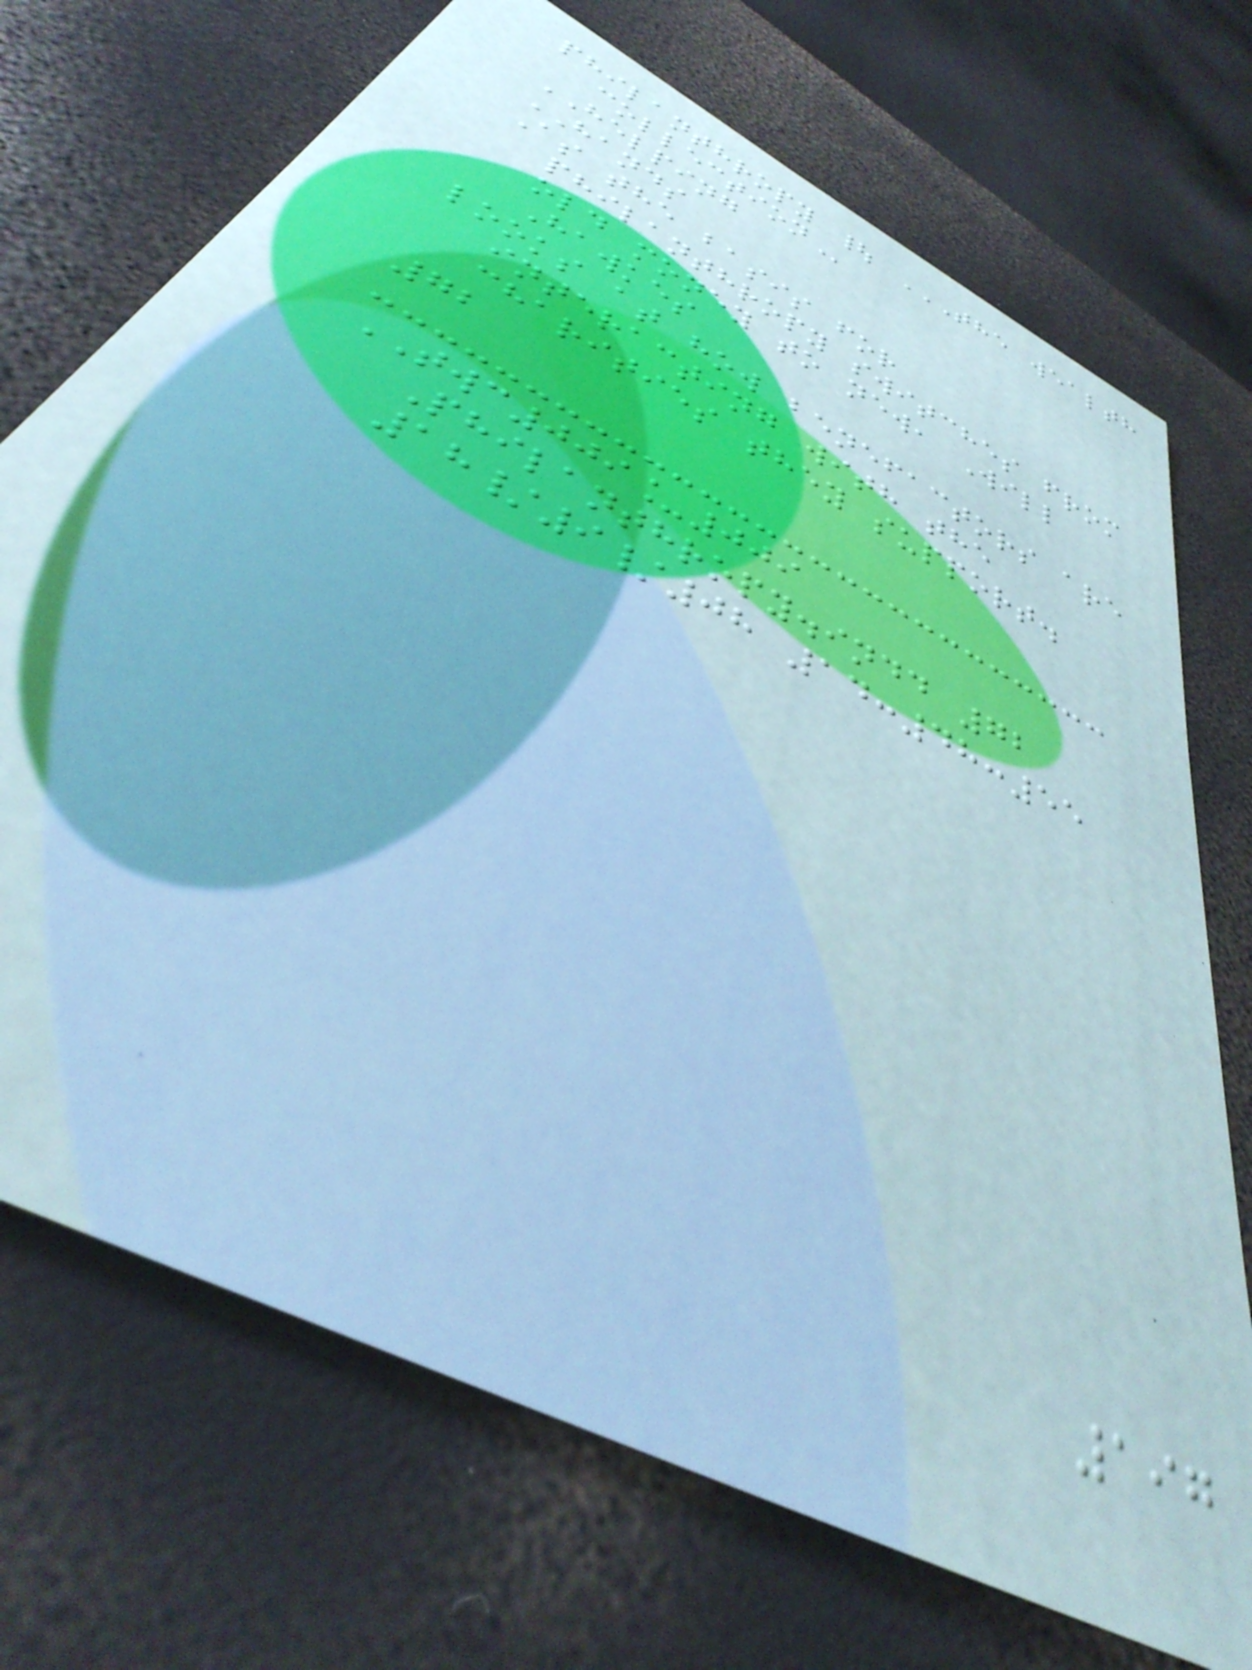philanthropy | THE WEALTH
COLLECTION
HELPING
HANDS
As the basis for
philanthropy switches from
old money to new, Will
Hawkes
looks at how benefactors are
interacting with the
charities they support.
72
TWC009_009
Philanthropy.indd 72
18/9/08 14:48:55
197
